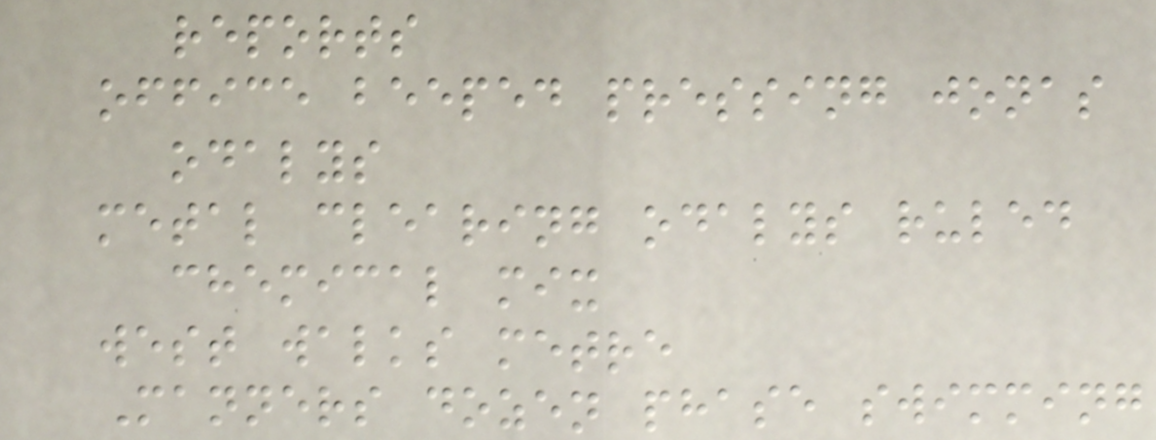reports
office beeped pressing jonas
odalys
metal clearing odalys ruled
chemical mix
west walks metre
Manners dozen phase swimming
